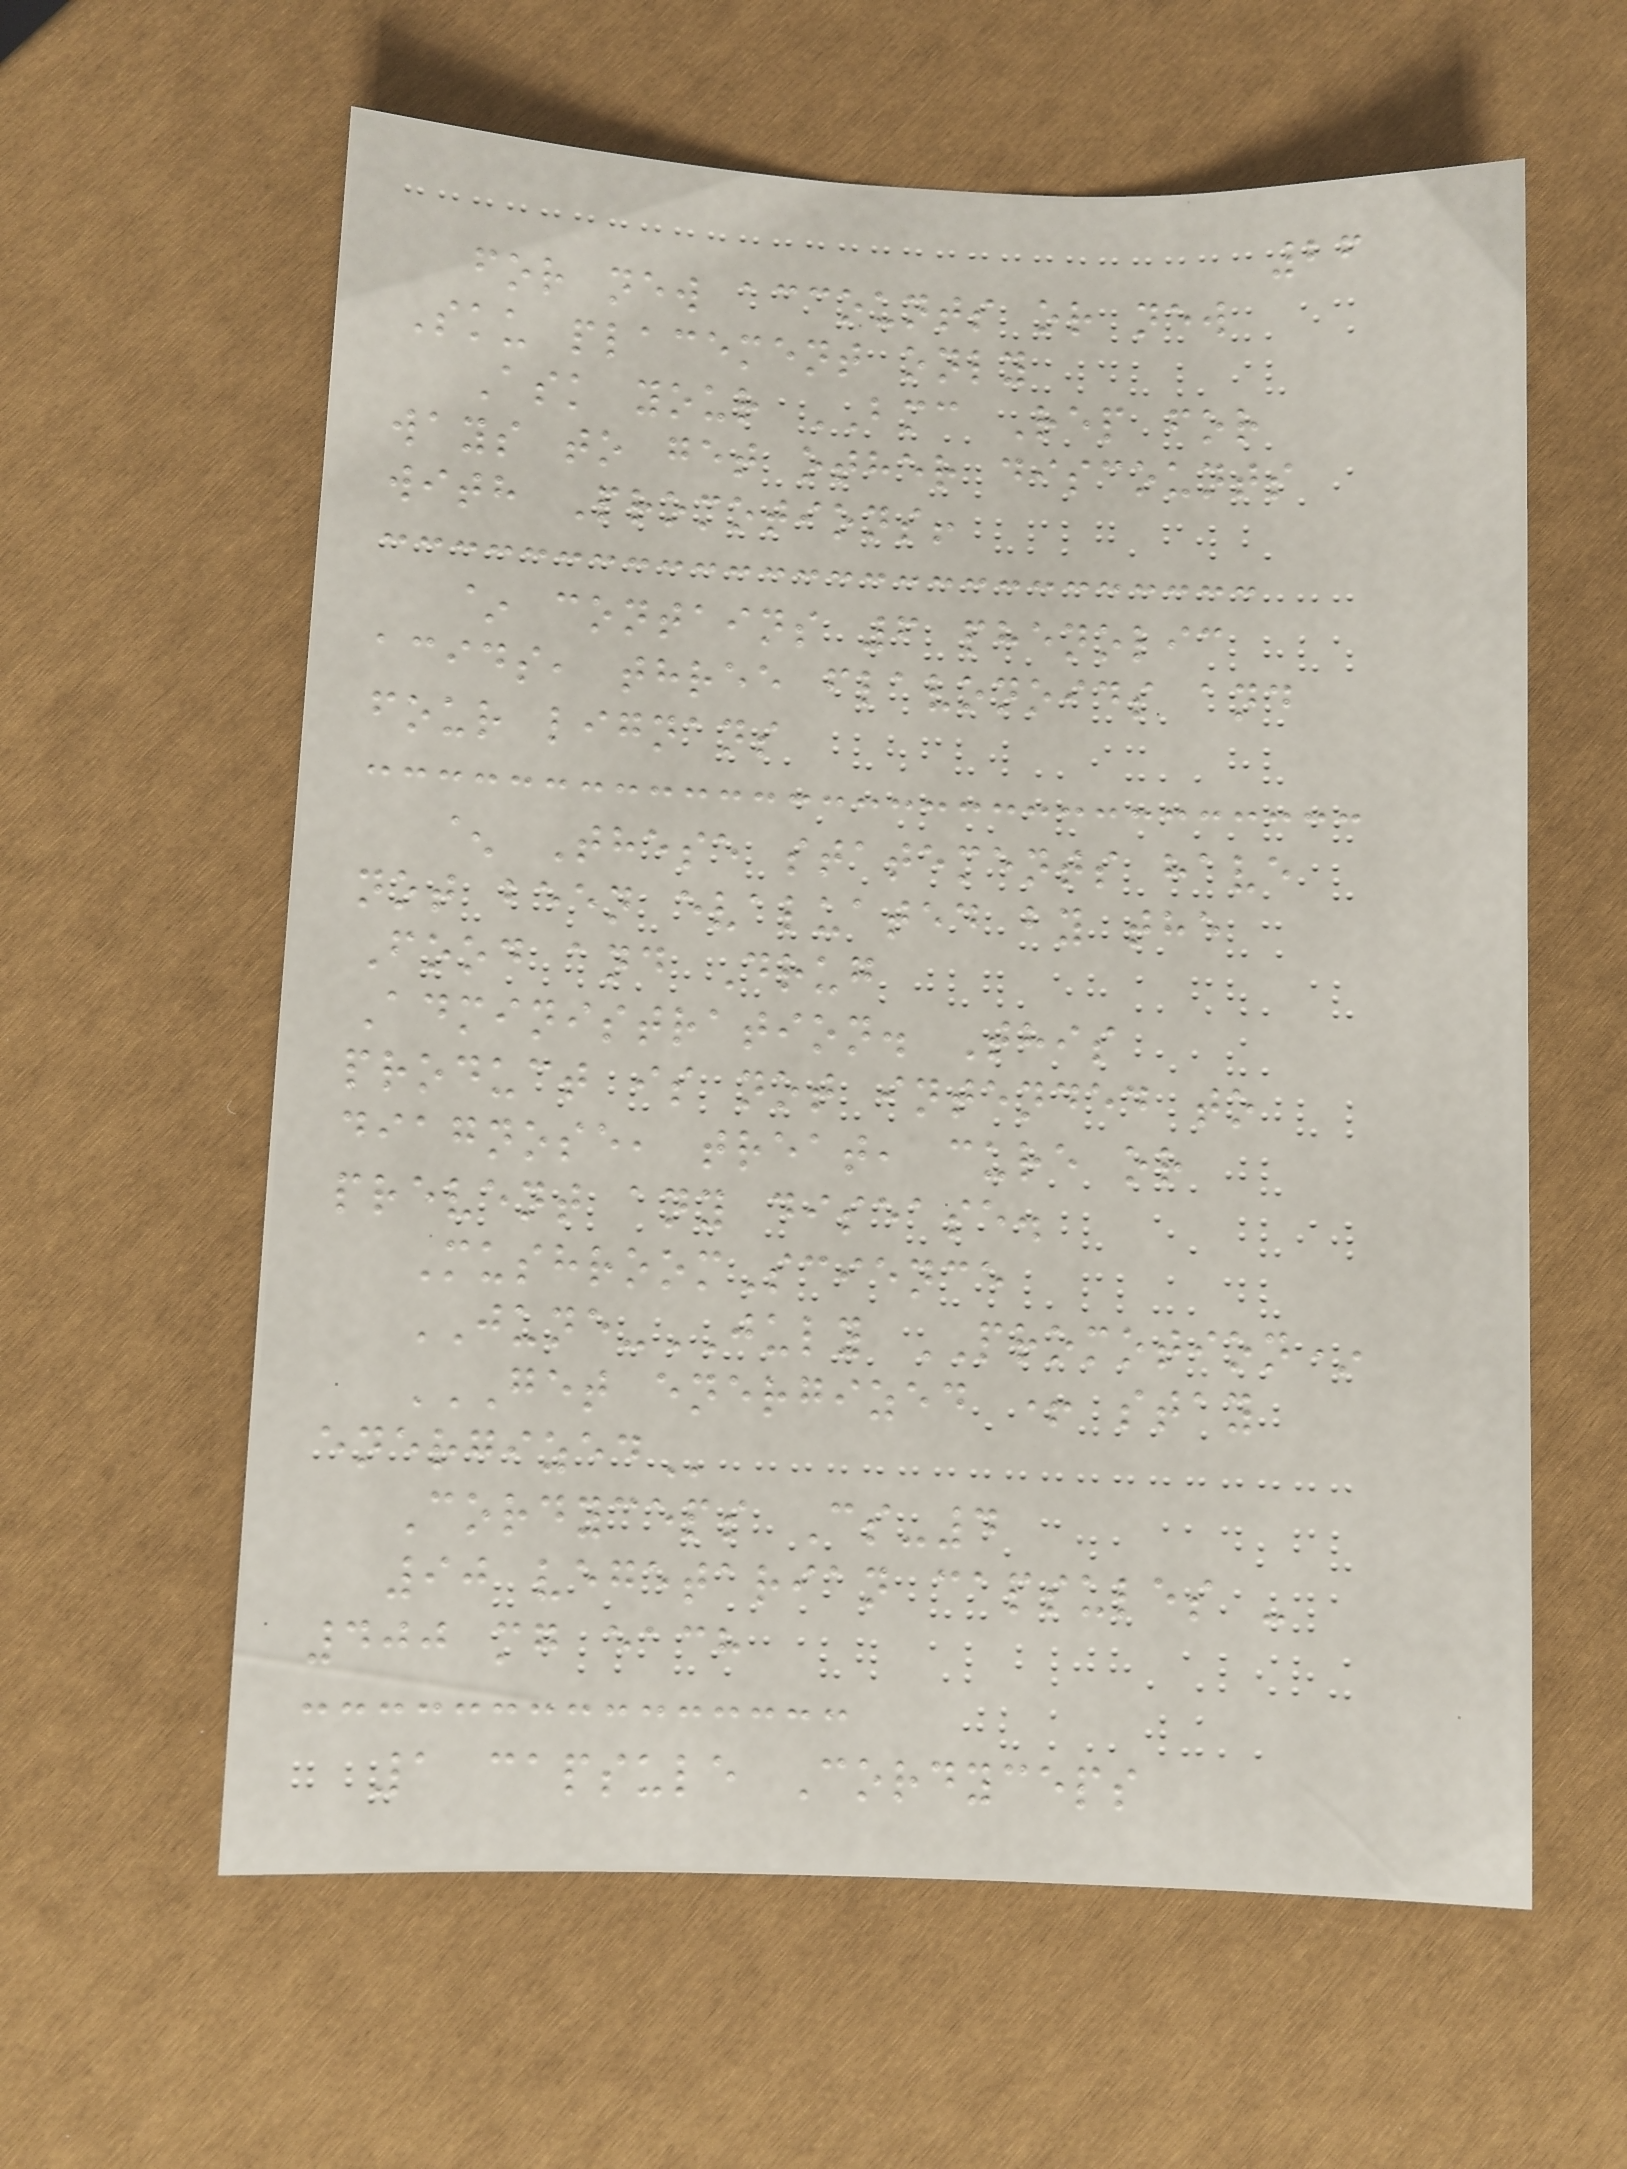26
for new accounts or new
Sku placement only
Ask your BMC Rep for
ways to get other discounts
with Promotions!
~ contains 6 phenolic
acids, three flavonoids and
four lignans
^ These statements have
not been evaluated by the
Food and Drug
Administration. This
product is not intended to
diagnose, treat, cure or
prevent any disease.
MushroomScience
JUNE-JULY PROMOTION*
GET ENERGIZED + STAY
ENERGIZED
Cordyceps Cs-4
90 vegetarian capsules -
400 mg each
1 capsule Cordyceps
